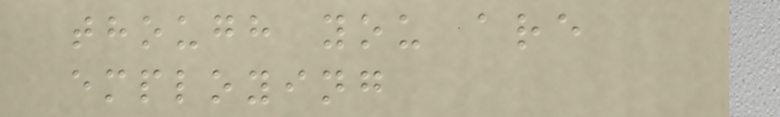though you are
employing
